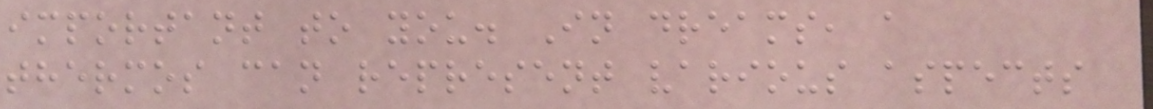important to you. In dreams, a
thermos can represent various aspects
